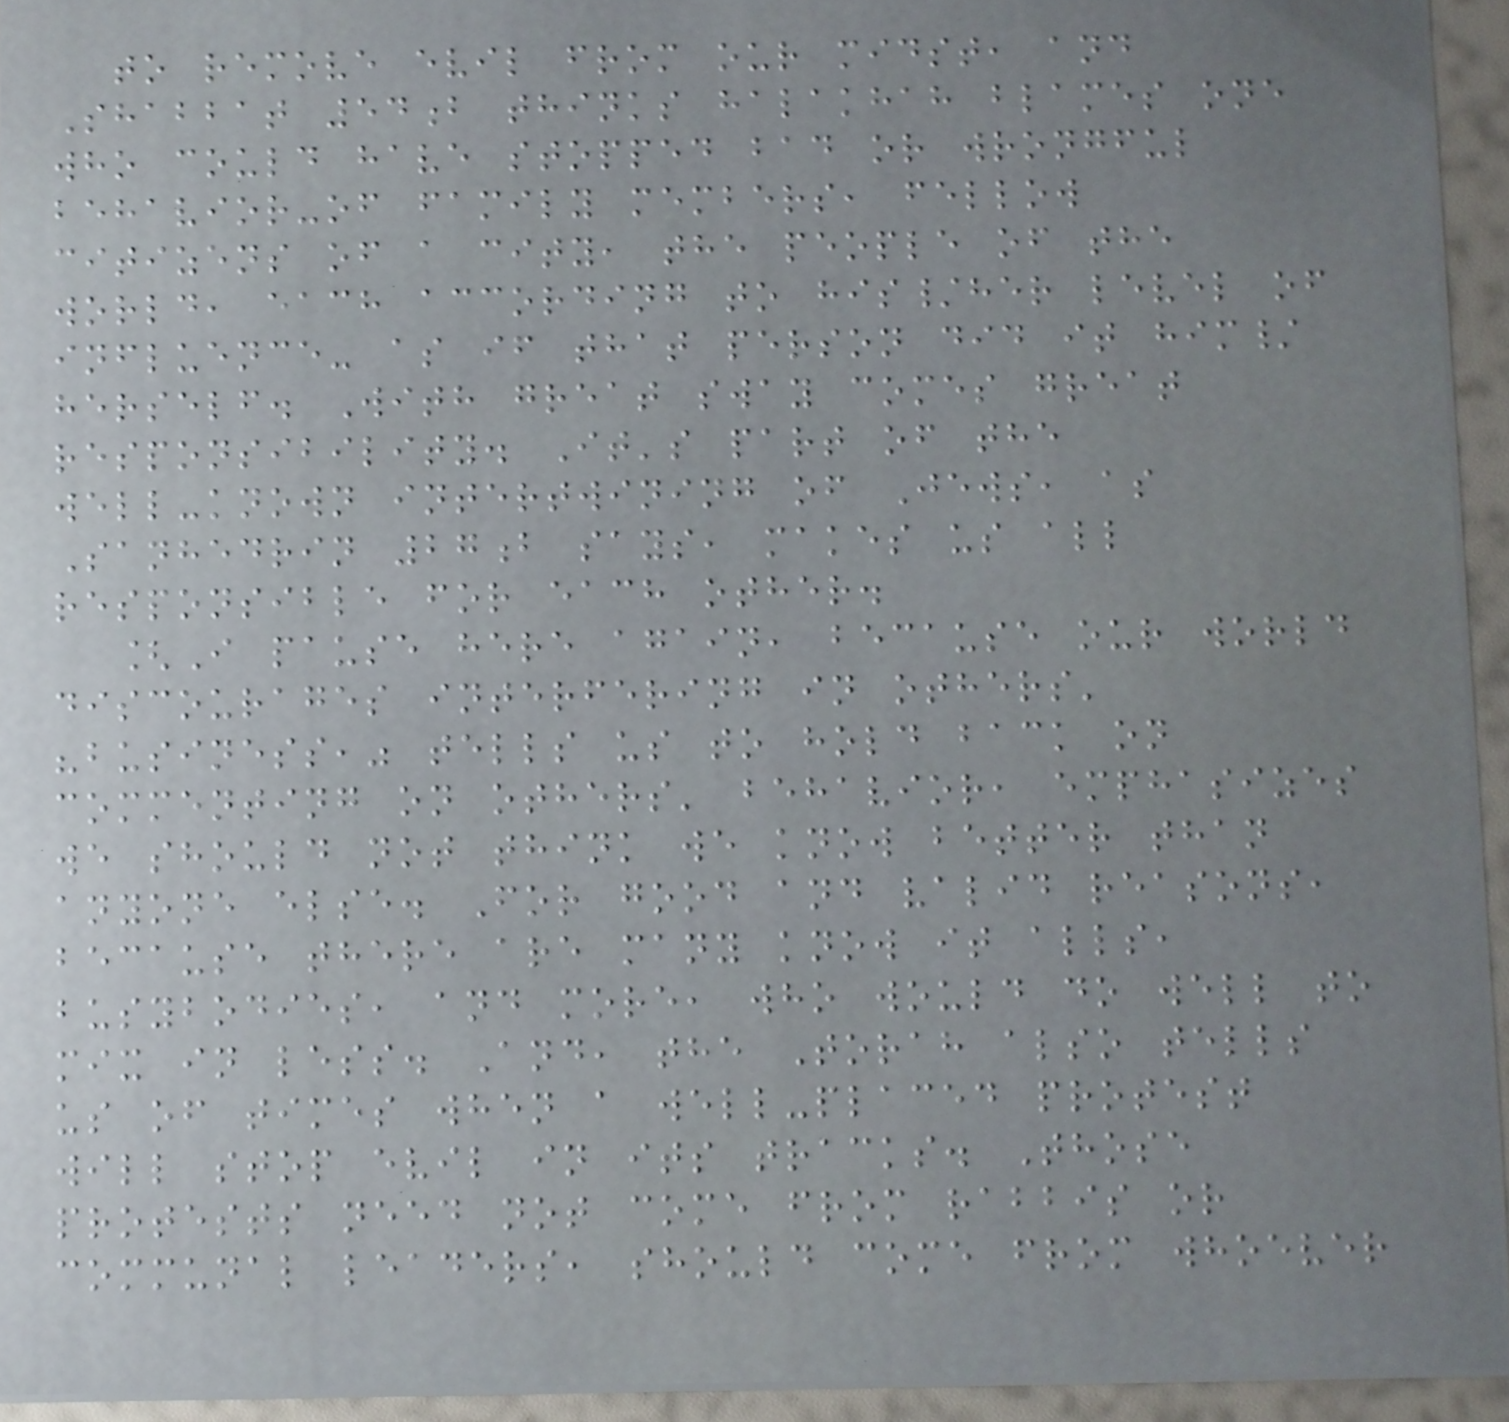to remove evil from our midst, and
Shabbat 54b thinks halakhah blames one
who could have stopped bad or wrongful
behavior-of family members, fellow
citizens of a city, the people of the
world, each according to his/her level of
influence- as if that person did it him/
herself. With great sway comes great
responsibility. It's part of the
well-known intertwining of Jews, as
Sanhedrin 27b says, makes us all
responsible for each other.
[I pause here again, because our world
discourages interfering in others'
"business," tells us to hold back on
commenting on others' behavior, emphasizes
we should not think we know better than
anyone else. For good and valid reasons,
because there are many know it alls,
busybodies, and more, who would do well to
mix in less. And, the Torah also tells
us of times when a well-placed protest
will stop evil in its tracks. Those
protests need not come from rabbis or
communal leaders, should come from whoever
